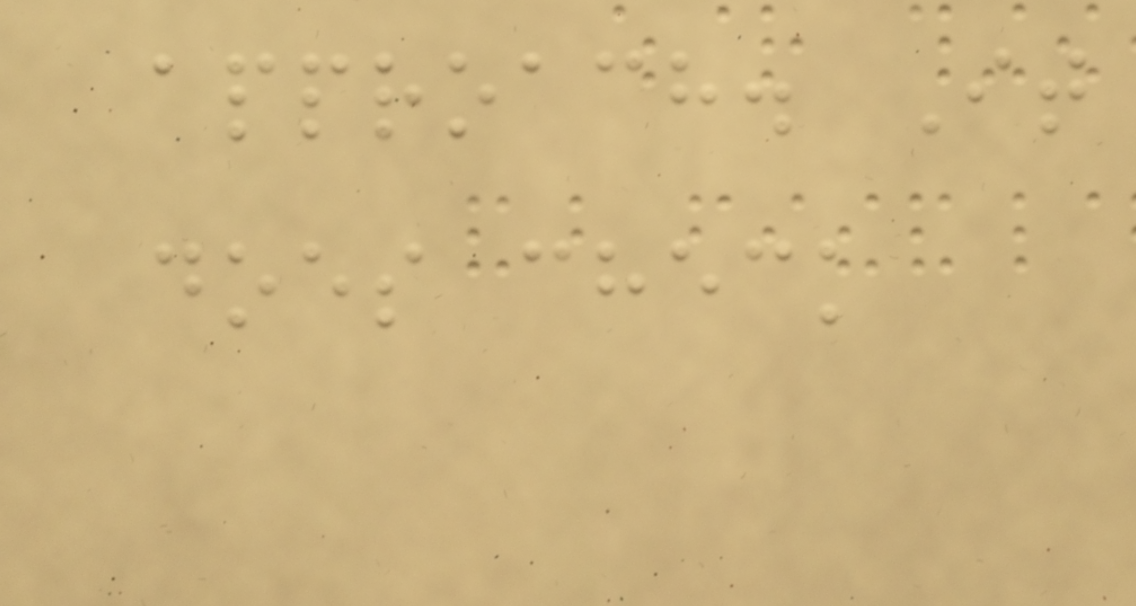approach. It
does check
